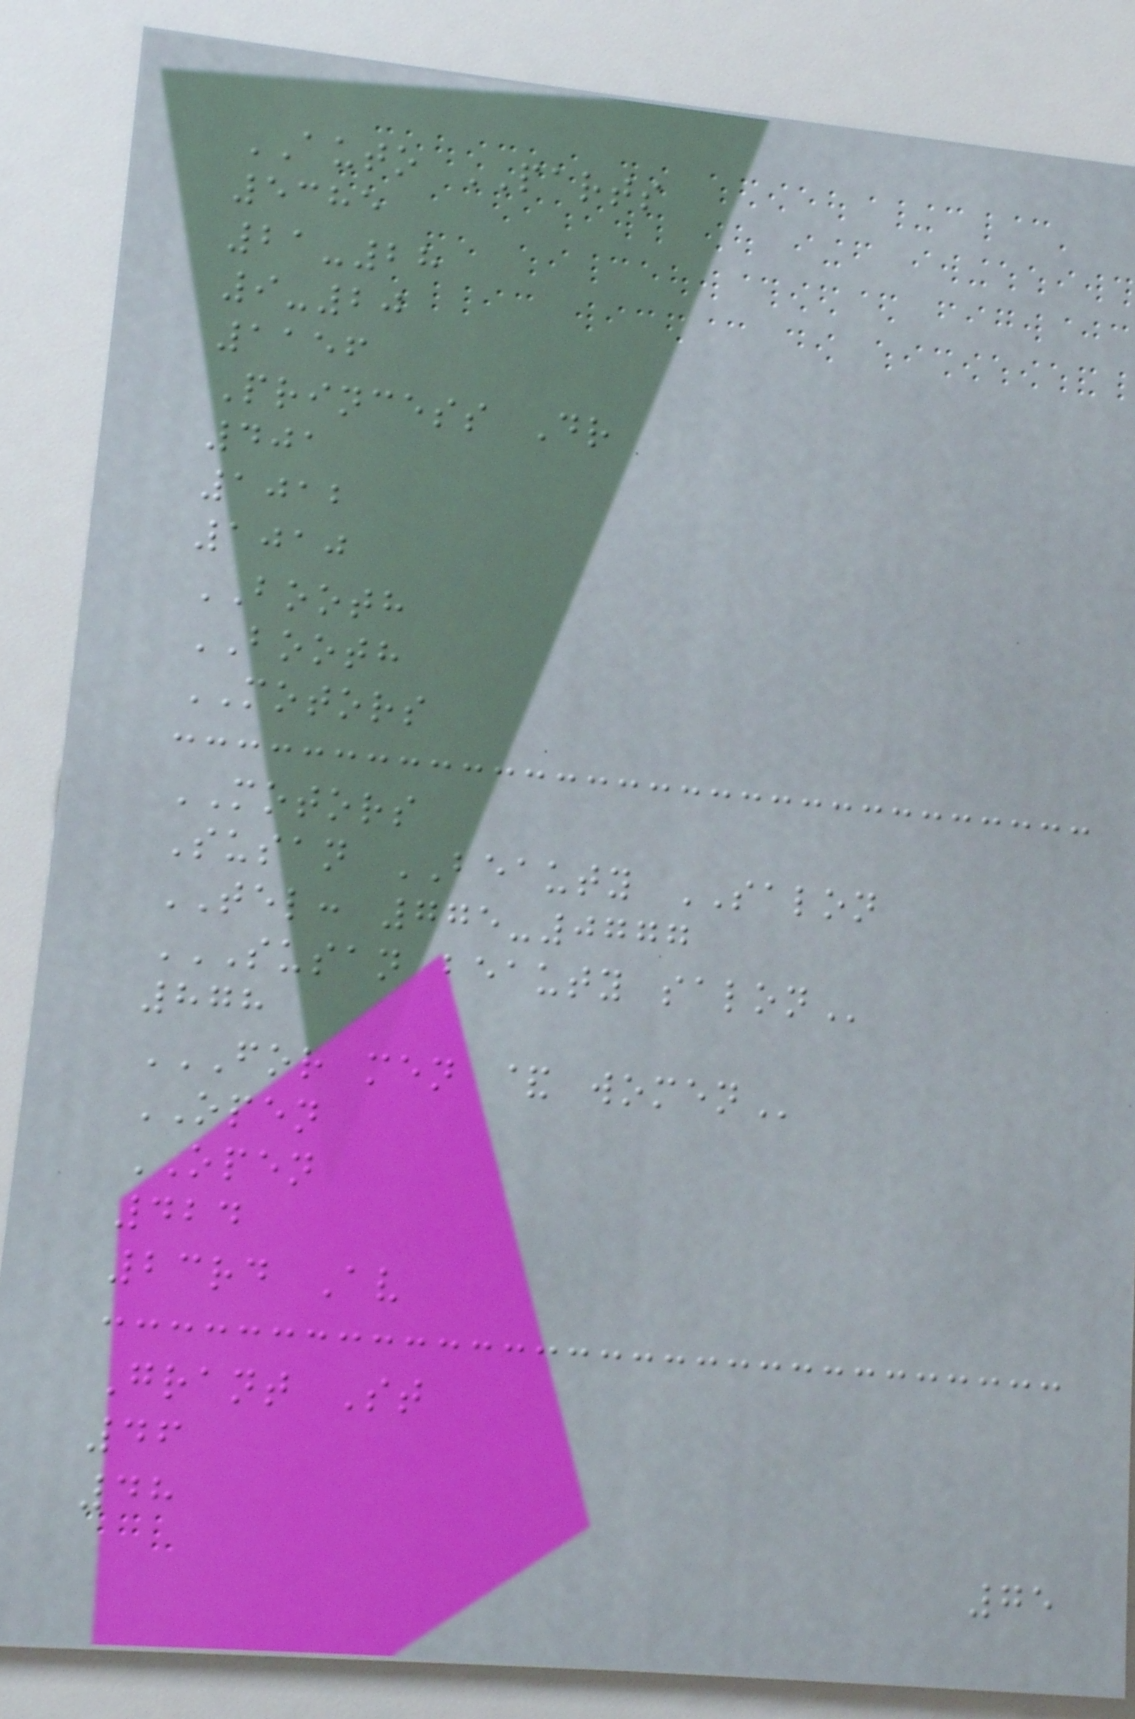AUTO PARTS
5385
21-28
9-20
1156
Princess Dr
401
1012
1010
BOOTH
BOOTH
MOTORS
MOTORS
Susan BEAUTY SALON
TEL: 775-0777
SUSAN BEAUTY SALON
878
FOR MEN & WOMEN
OPEN
OPEN
424
23rd Av
Grant St
46
48
75
